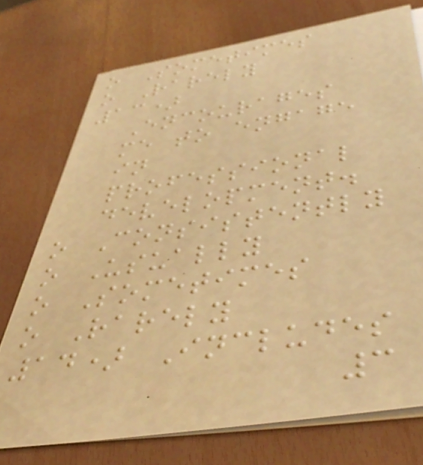o Sometimes
o Rarely
13)
Encourages
me to engage
in
professional
development.
o Consistently
o Usually
o Sometimes
o Rarely
14) Includes
3
